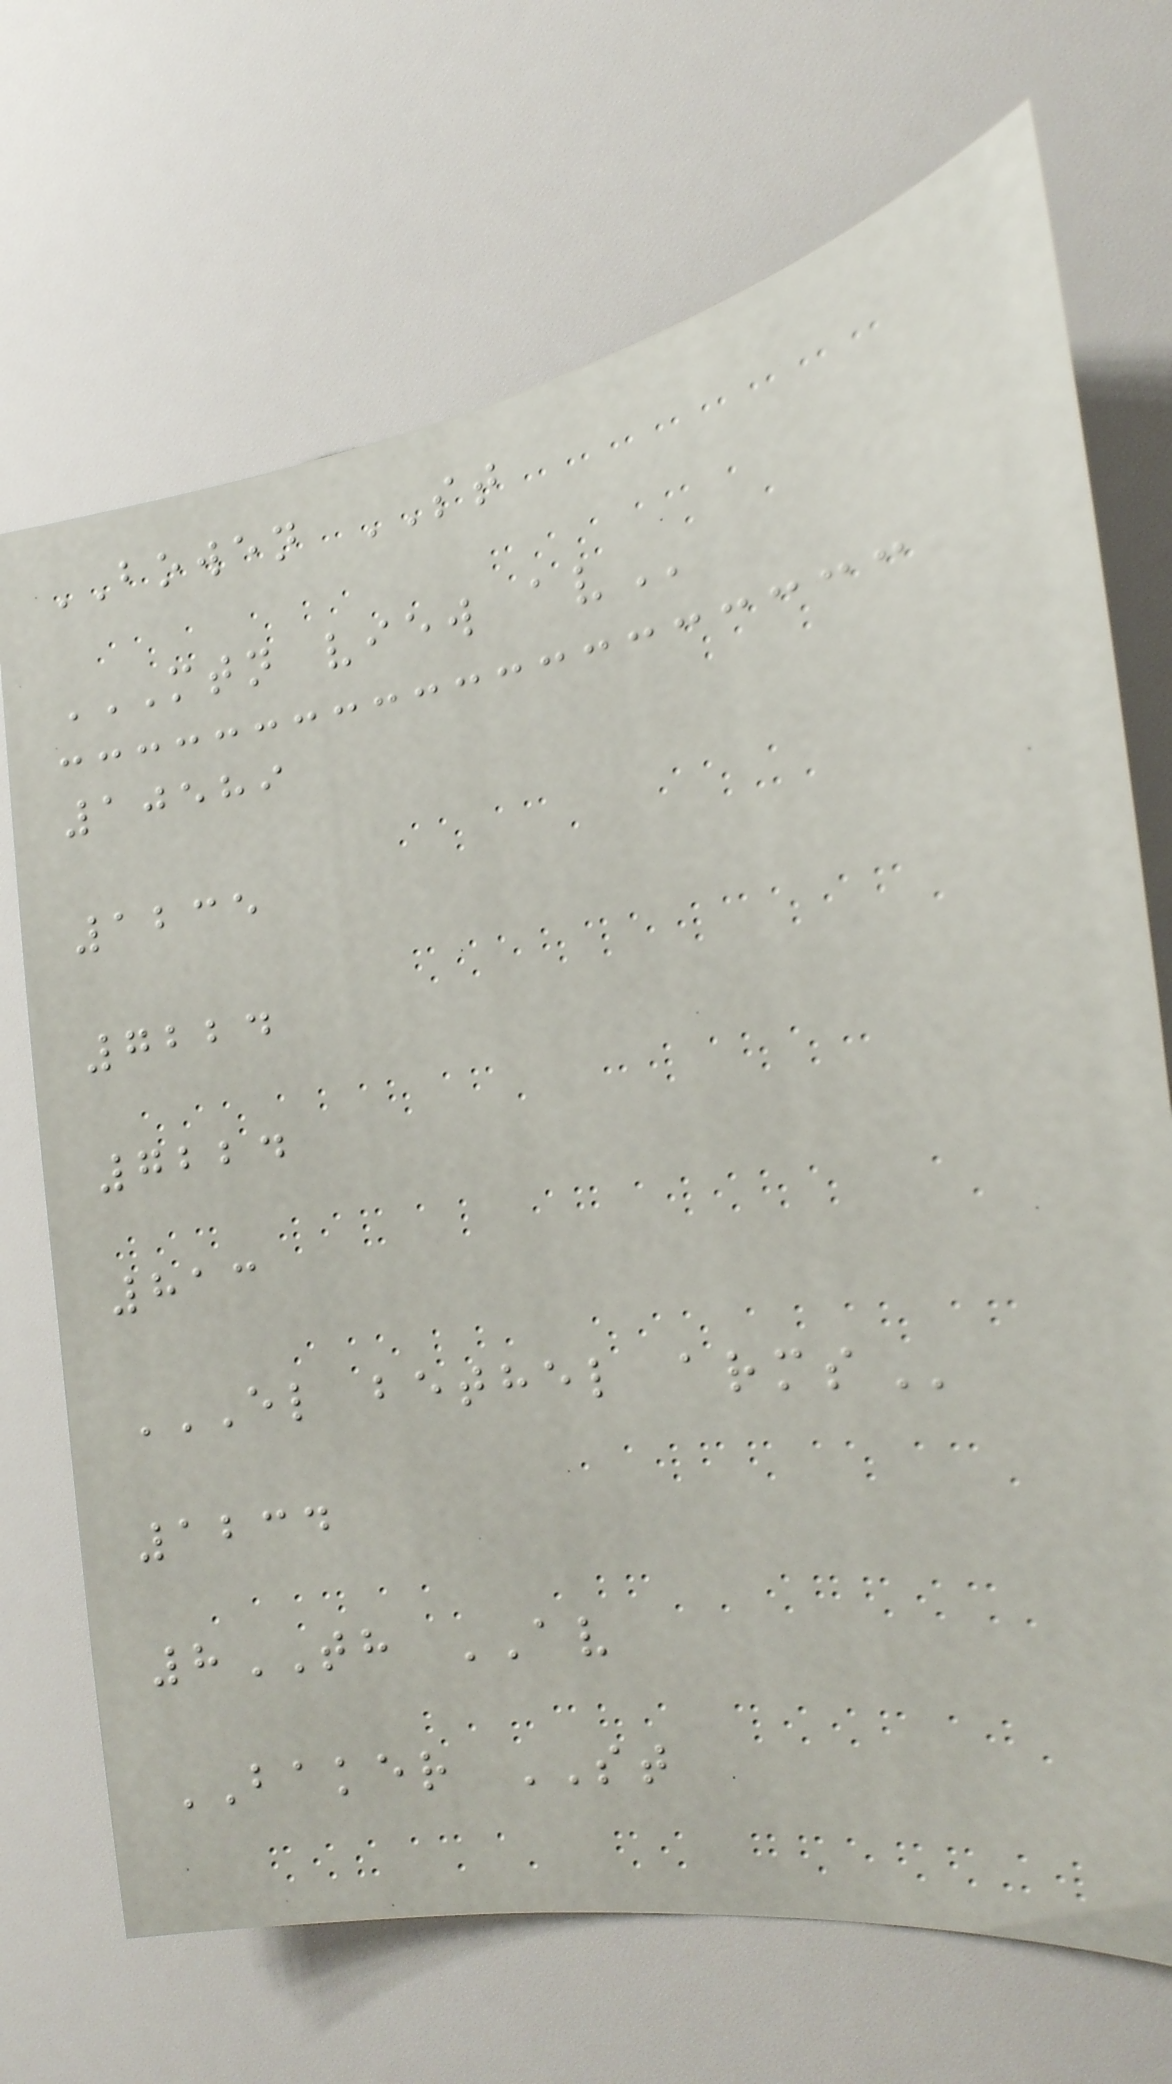BOWEN ST
MTN VIEW AV
10589
1235
7224
7224
813
EL BETHEL ARMS
1234
8TH AV
BAKER ST
